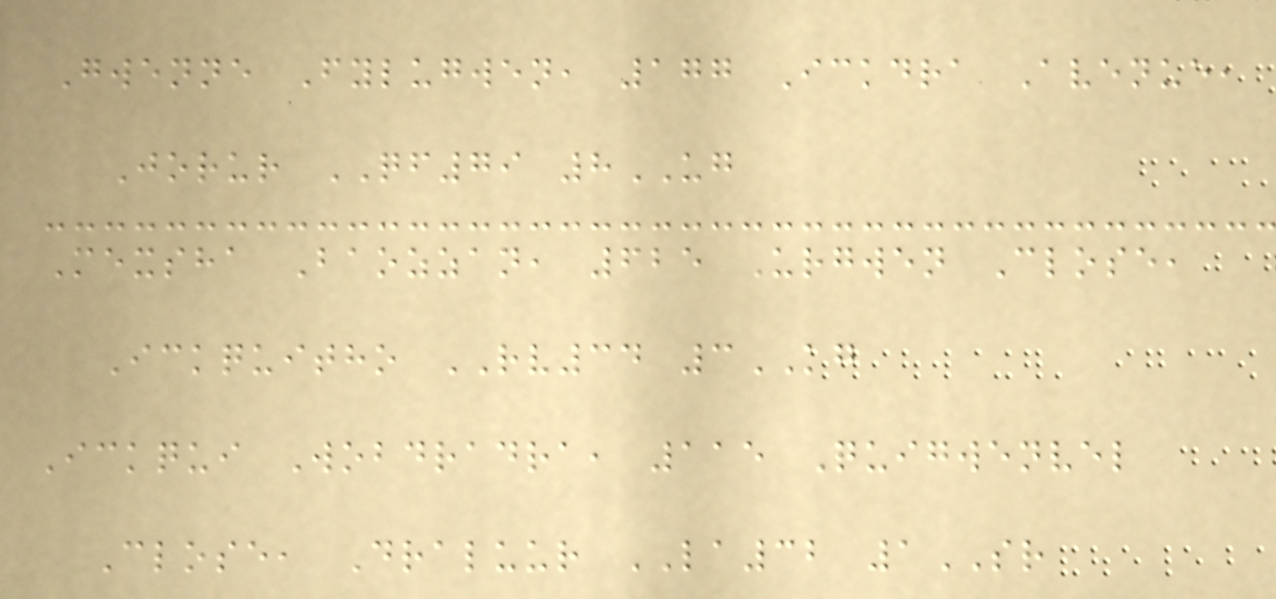Gwenne Fylugwen, 177 Ickdra Avenue,
Jorur QF79 8UG
Mexsha Baozzan, 625 Urgwen Close,
Ickquitho RV34 3KG
Ickqui Wobdradra, 115 Quigwenvel
Close, Draluur LA32 1SR
